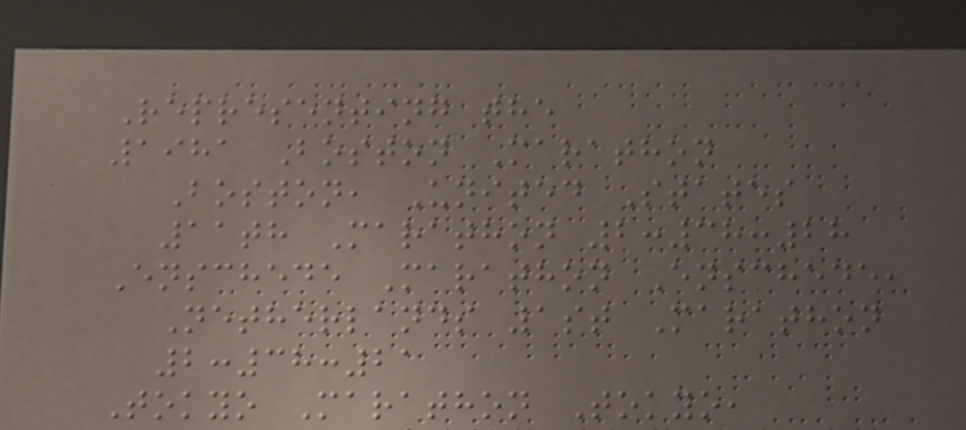Representing the
1981 Boston Marathon
Boston, United States
11th Marathon 2:38:28
Enschede Marathon Enschede,
Netherlands 1st Marathon
2:38:21
Tokyo Marathon Tokyo,
